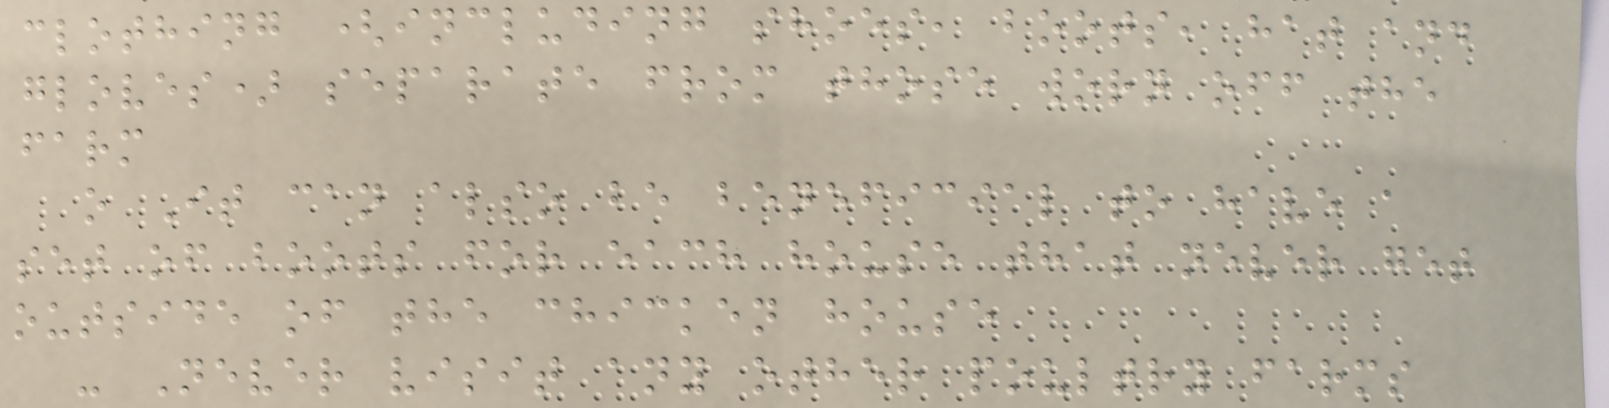clothing (including shoes, boots, hat and
gloves) separate from those worn off the
farm
o It can also be beneficial to have a
set of boots for each house that never get
outside of the chicken house
- Never visit any other poultry farms
